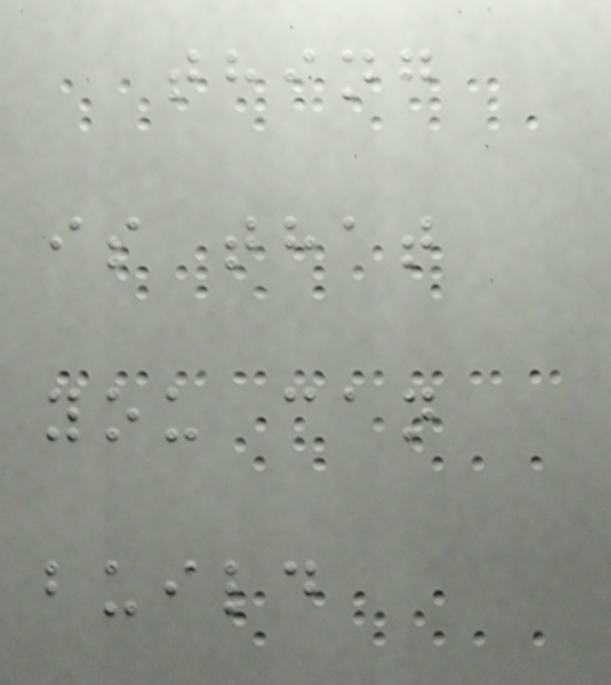thing
is that
you can
build
